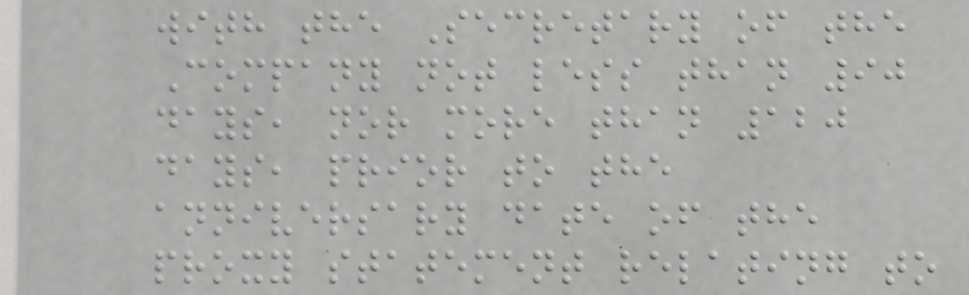with the Secretary of the
Company not less than 90
days, nor more than 120
days, prior to the
anniversary date of the
proxy statement relating to
